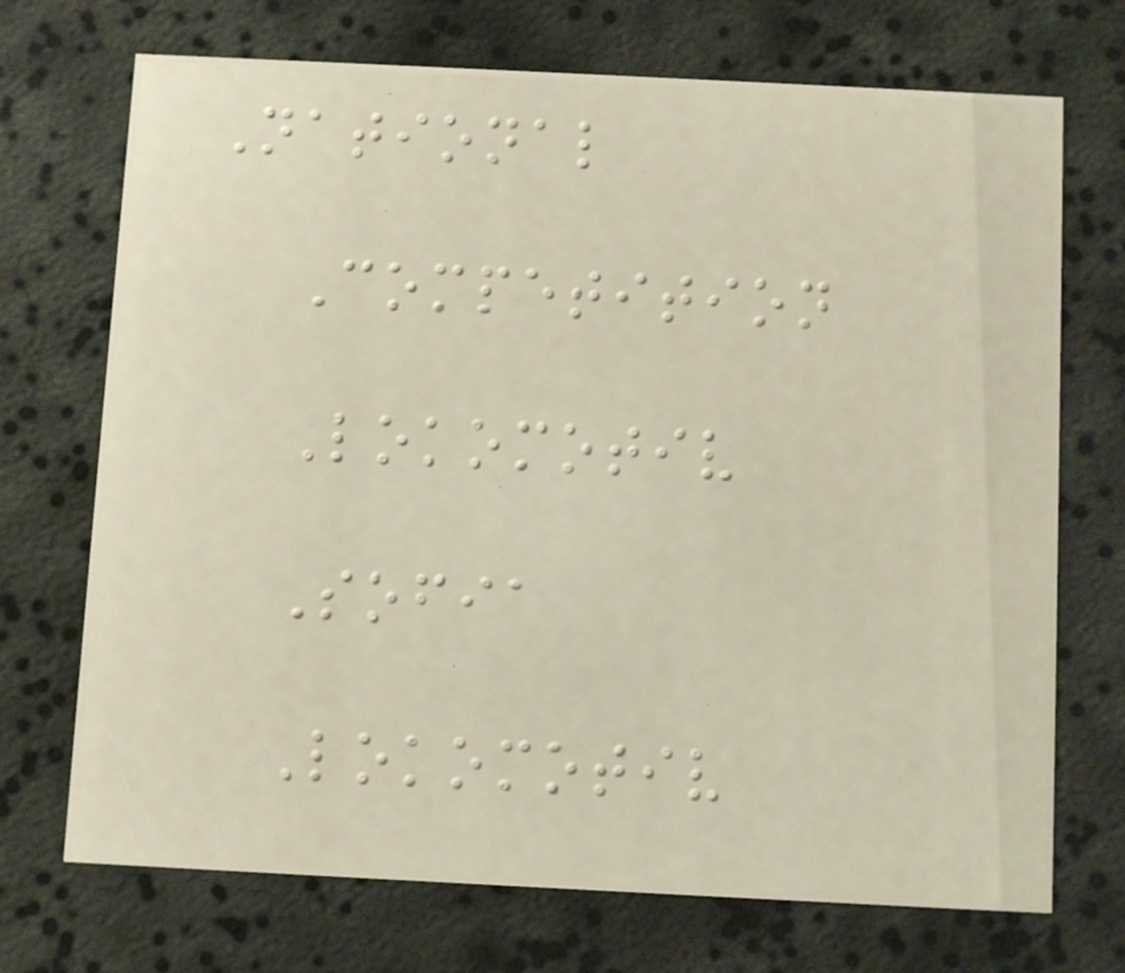National
Competition
Lokomotiv
Sofia
Lokomotiv
